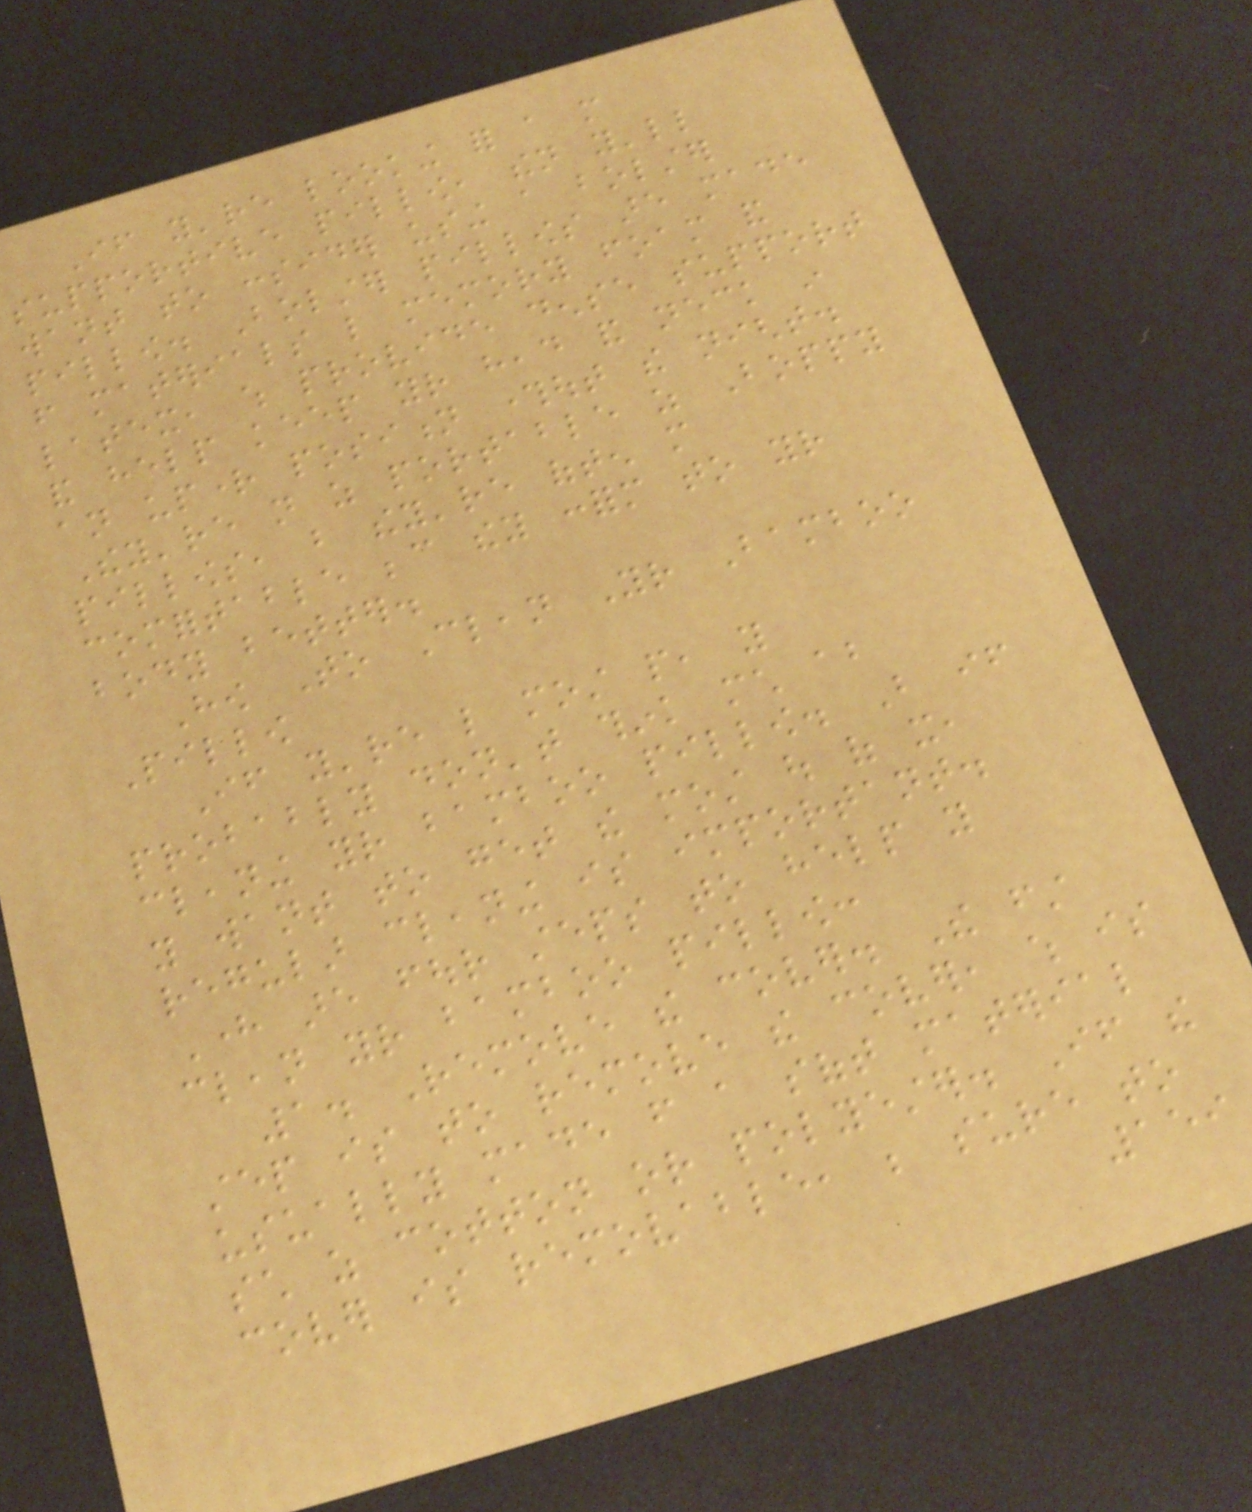If you're looking for a more
supportive pillow, then you'll
want to consider using a bolster
pillow. Bolster pillows are made
from materials like memory foam and
latex, which provide dense support
and help keep your head and neck in
an upright position throughout the night.
They're not as portable as Boppy
pillows, but they're often more
comfortable because they conform to your
body better.
How To Clean Your Bamboo
Pillow
If you're like most people, you
probably don't think much about
cleaning your bamboo pillow. But if
you want to get the most out of it,
regular cleaning is important.
Here are four steps to help you
clean your bamboo pillow:
1. Remove the cover. The first
step is to remove the cover, which is
usually made from a soft material
such as cotton or polyester. If the
cover is removable, be sure to
159
